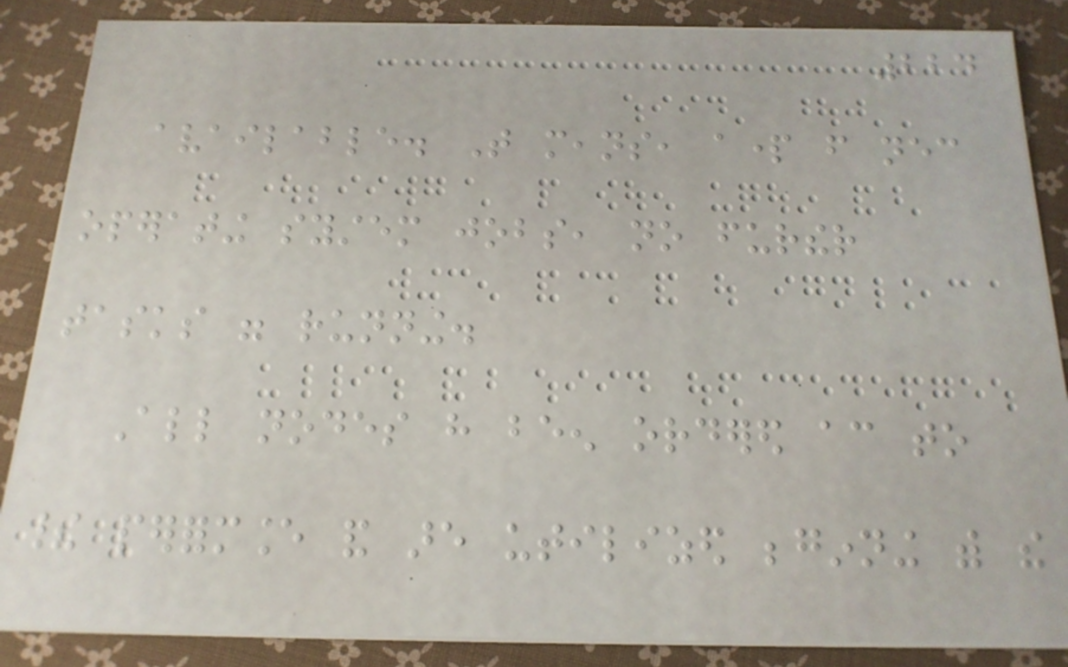224
available. That means, apart from necessary
operating system jobs, no further
tasks were running.
All nodes have been ordered according to
their performance and are utilized beginning with the
